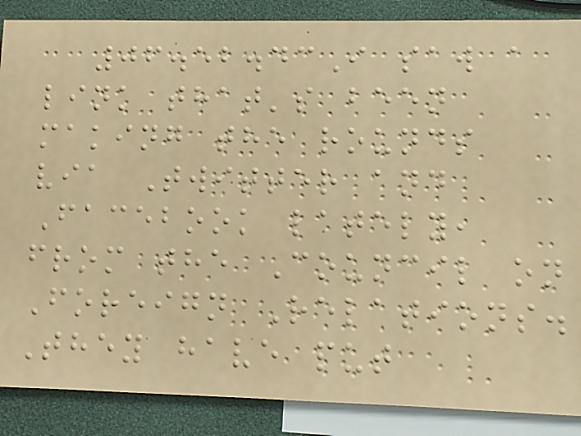06.52.43I saw a
link that's been
making the rounds
via Twitter and
Facebook lately,
from the Council on
Foreign Relations.
They have put
